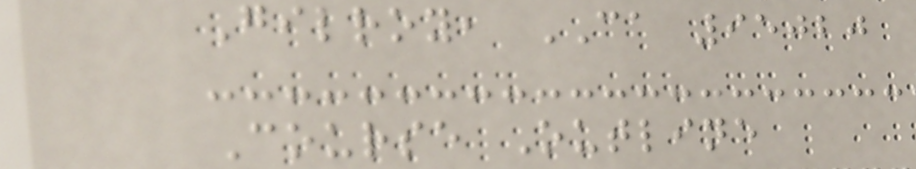Gilroy, CA 95020
Course Outline
